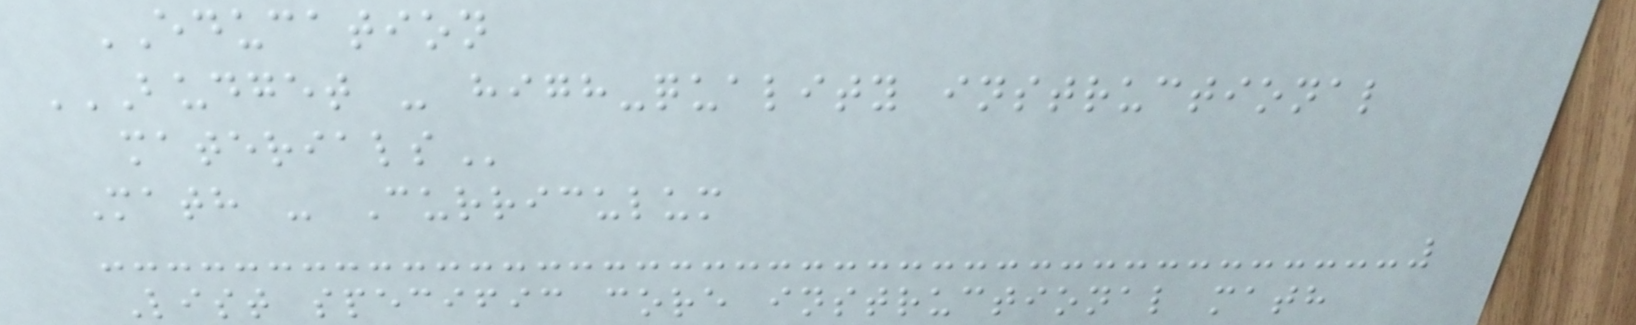EDUCATION
BUDGET - HIGH-QUALITY INSTRUCTIONAL
MATERIALS
Math - Curriculum
List specific core instructional math
